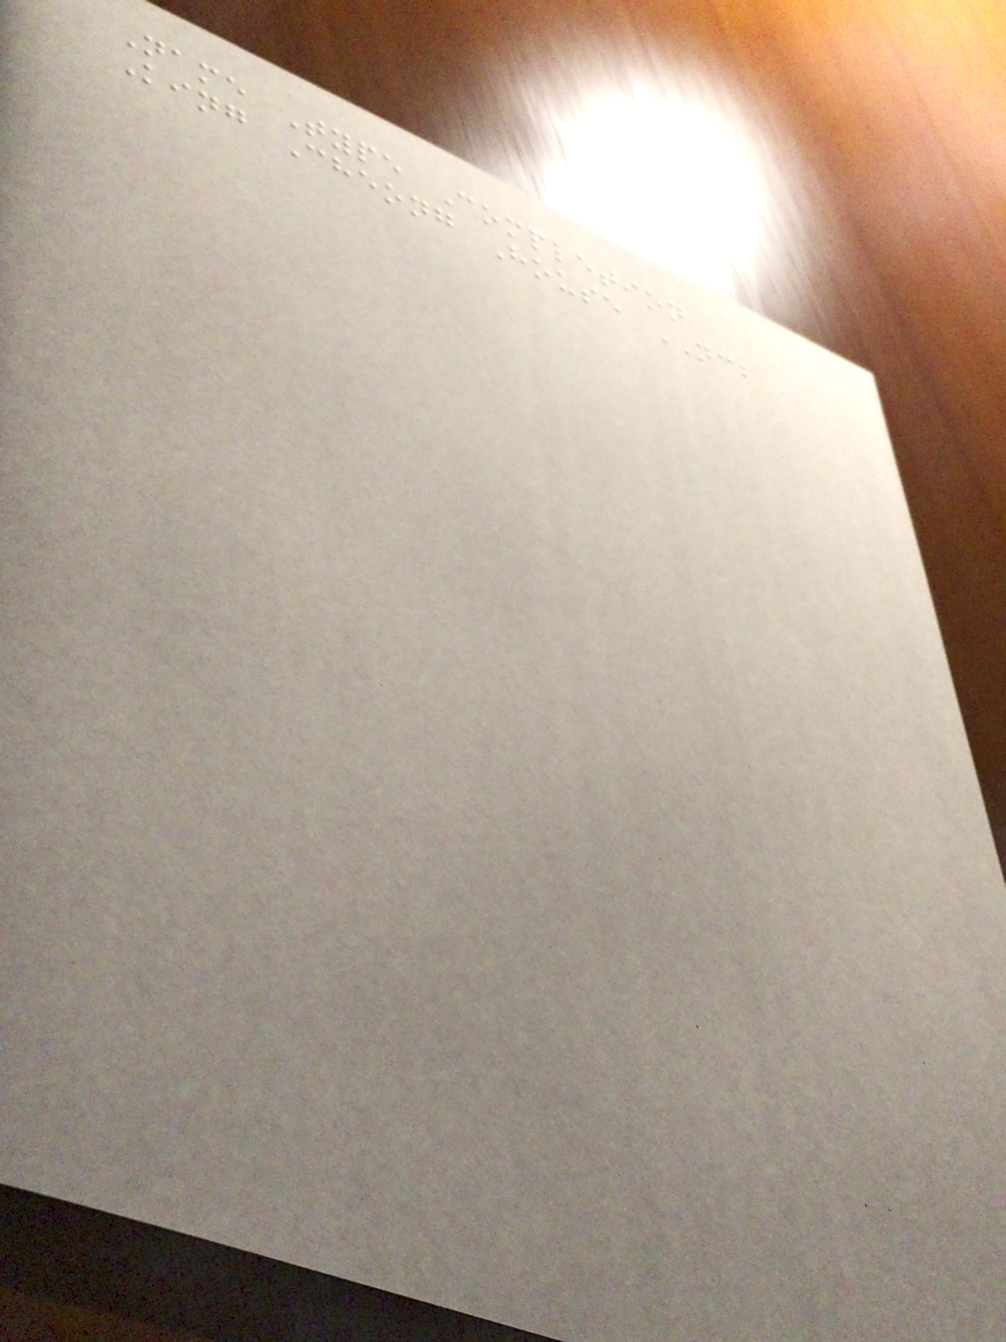Name Type Completion
King Cheong House NCB
